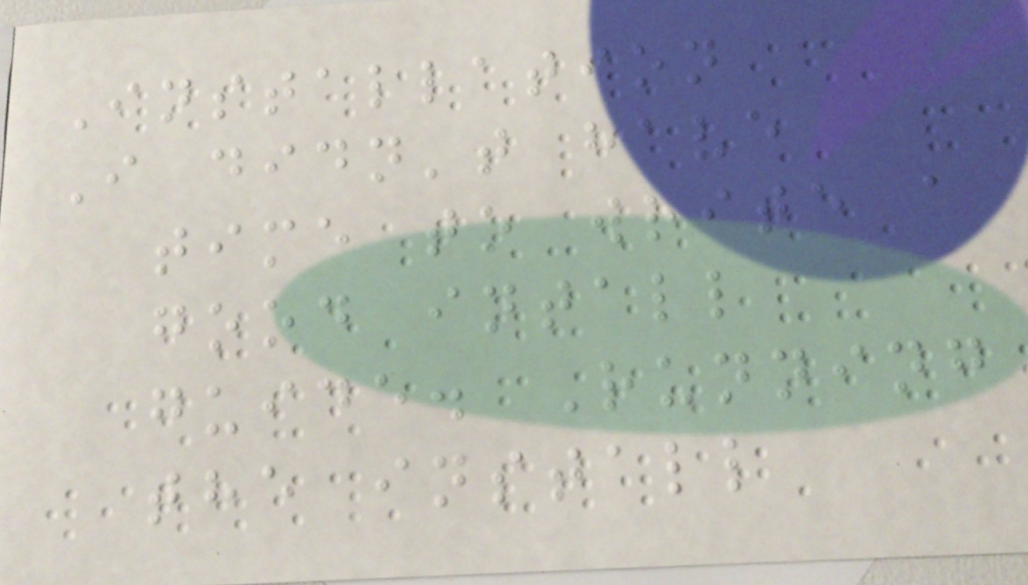Installation
I didn't have
time to write a
good intall
guide. Running
the install
